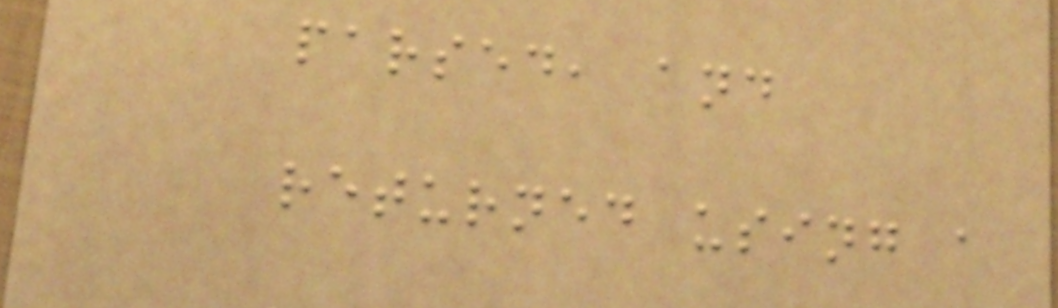parsed, and
returned using a
